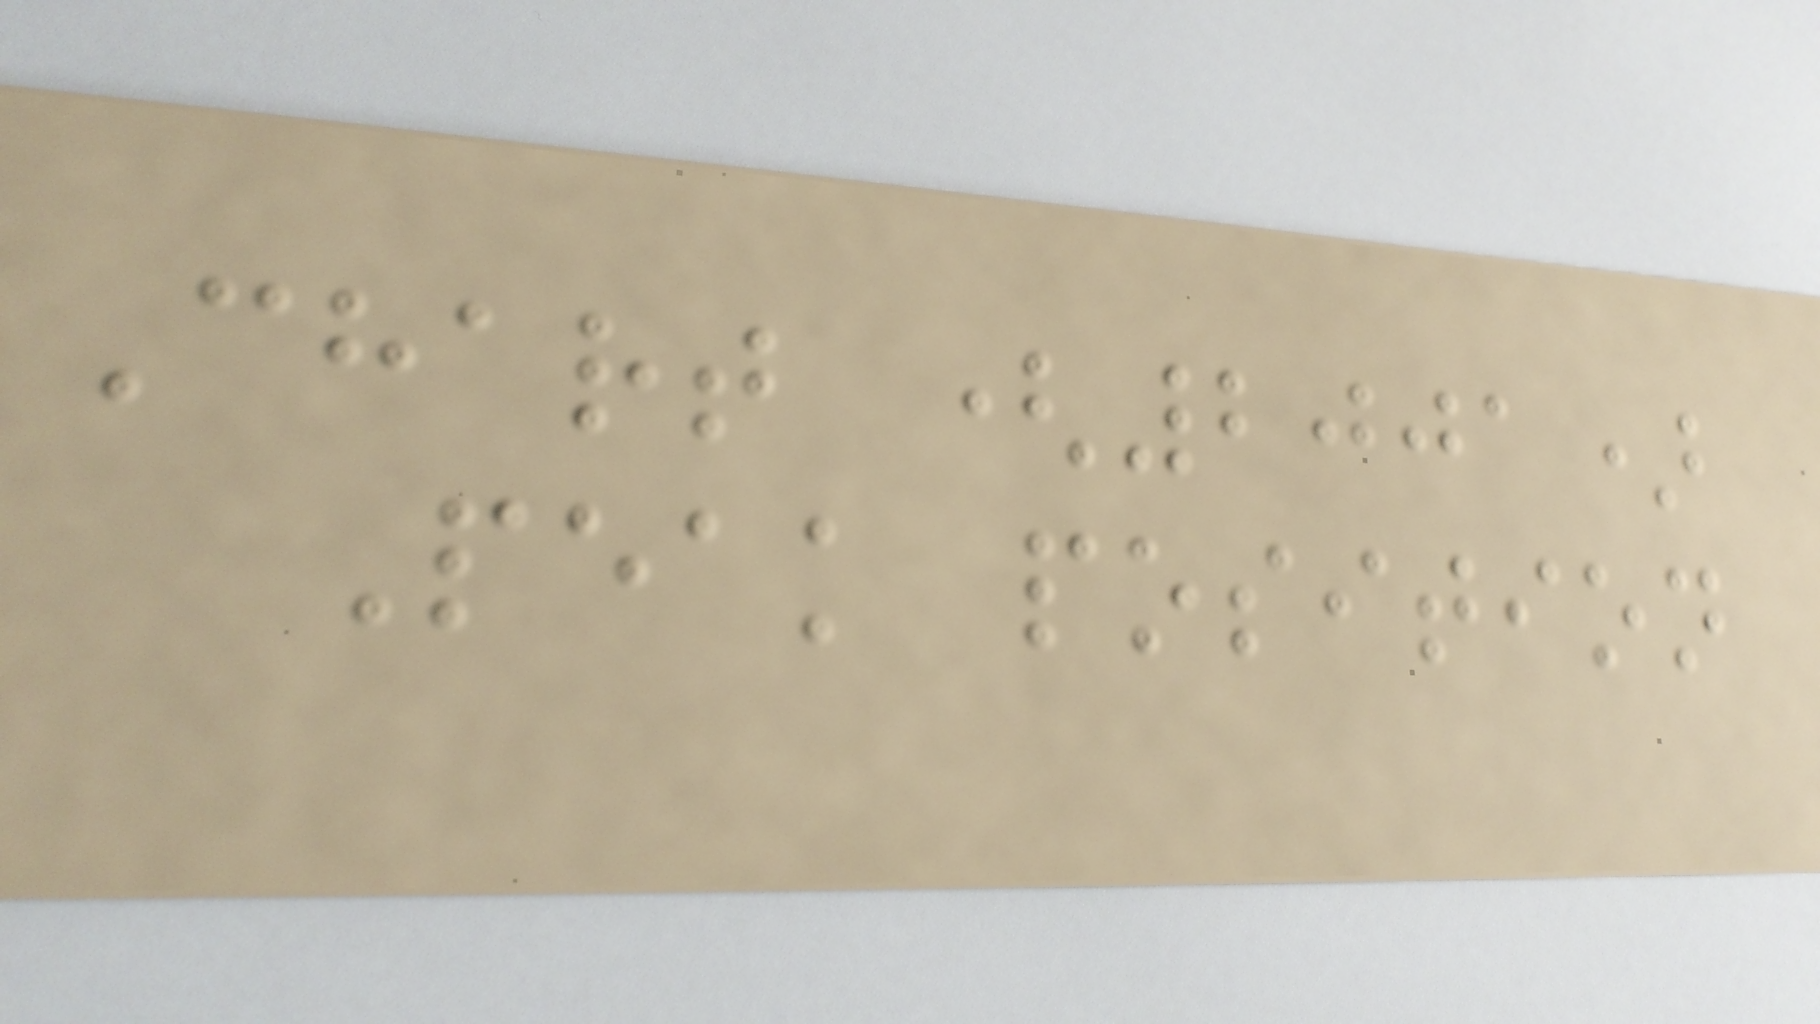Chart (2001)
Peak position
